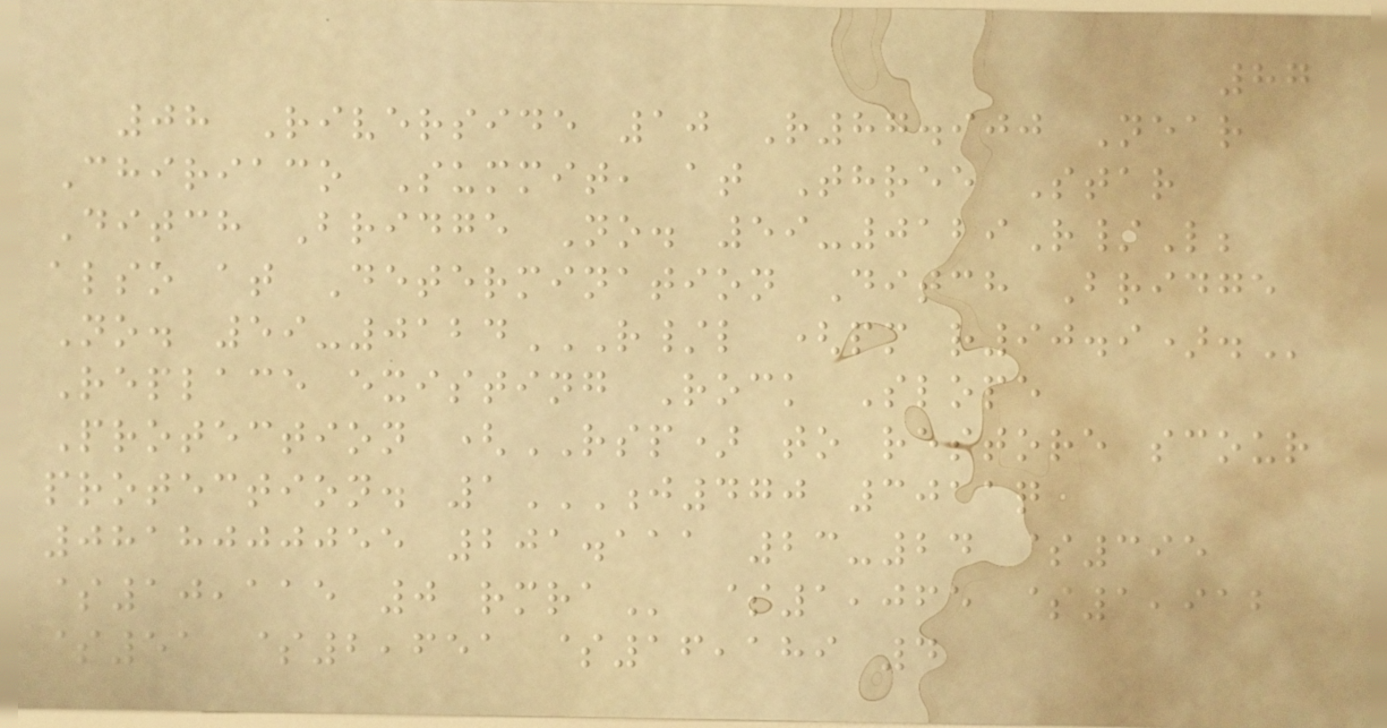87
08 Riverside 10 R87.900 Near
Chiriaco Summit, at Three Star
Ditch Bridge No. 59-0129R/L;
also at Determination Ditch Bridge
No. 59-0124R/L (PM R90.9).
Replace existing Rock Slope
Protection (RSP) to restore scour
protection. 1J470 3011Q
0818000055 201.111 23-24 $395
$10,115 0 RMRA $1,065 $1,912
$51 $2,651 $16,189 4
